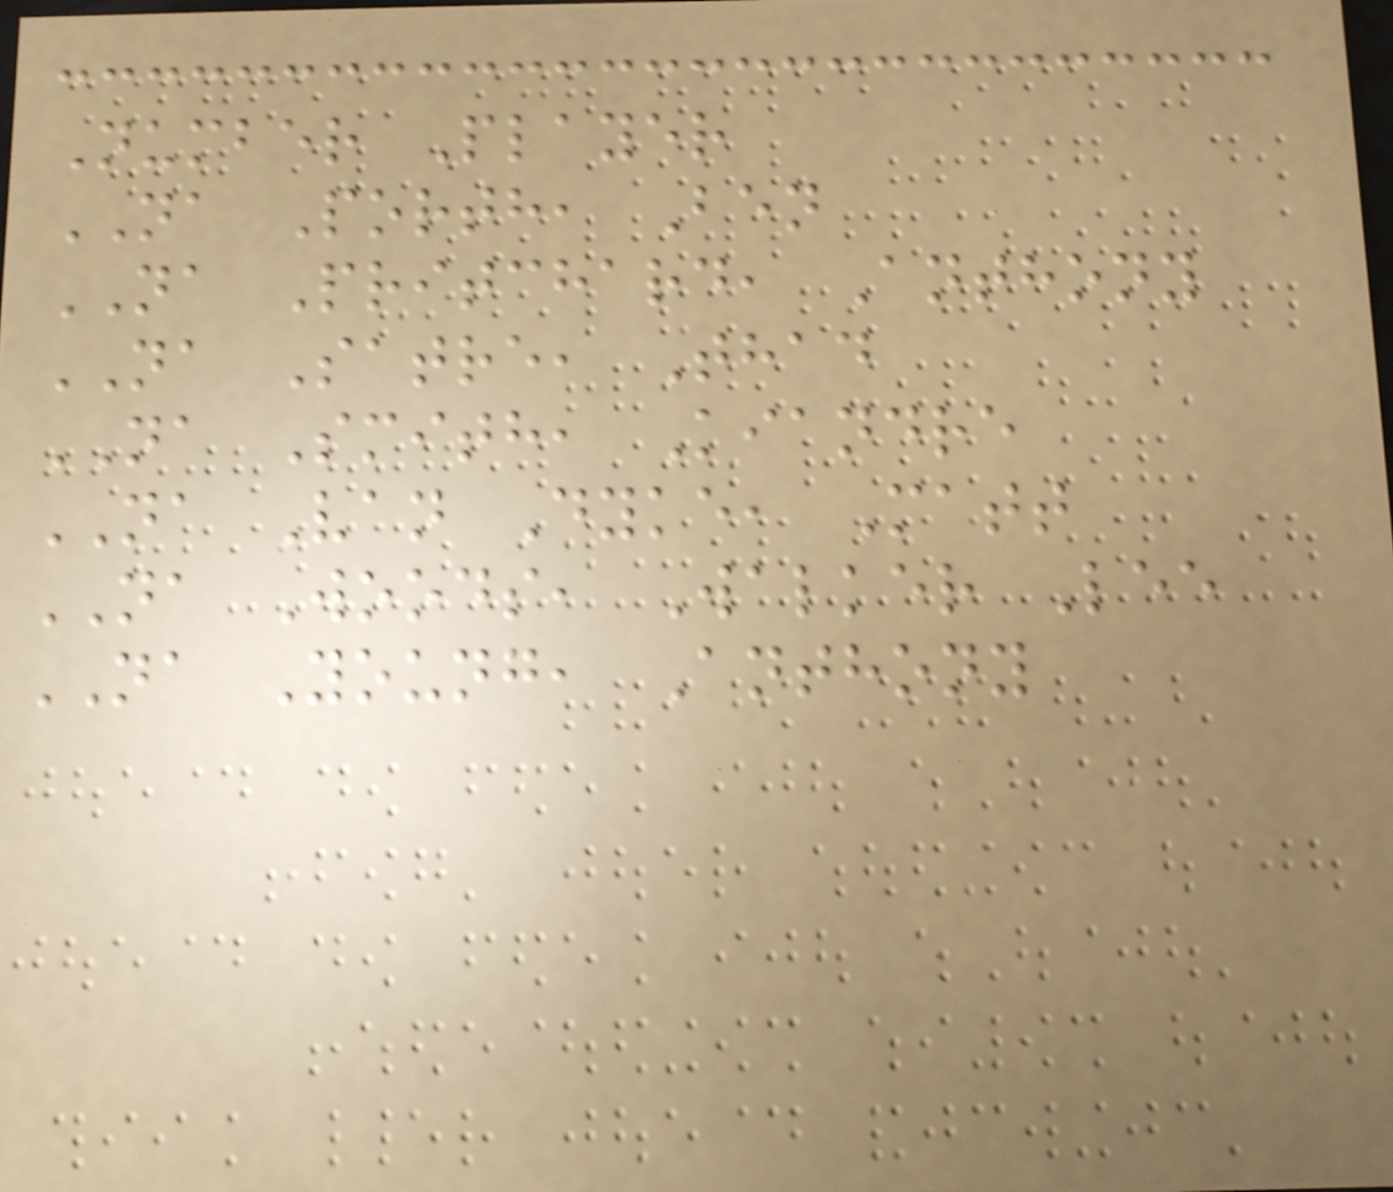Number Player
NA Porth, Ben
NA Pritchard, Anthony
NA Satre, Thad
NA Smith, Kiandre
NA Van Dyke, Matt
NA Woods, Walker Lee
NA Young, Anthony
